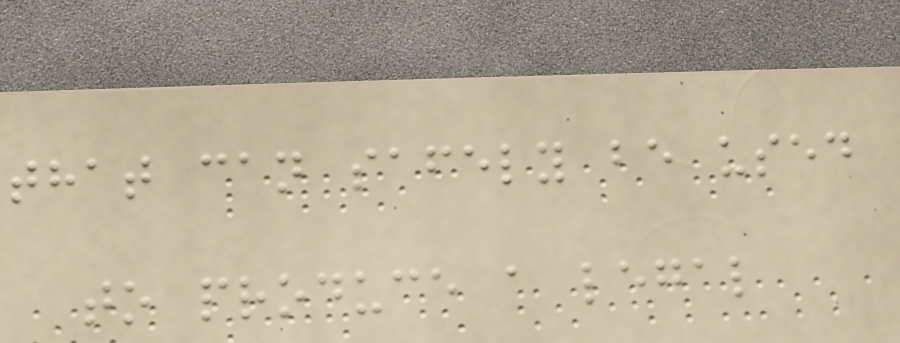that can safely be used
to produce a legal
